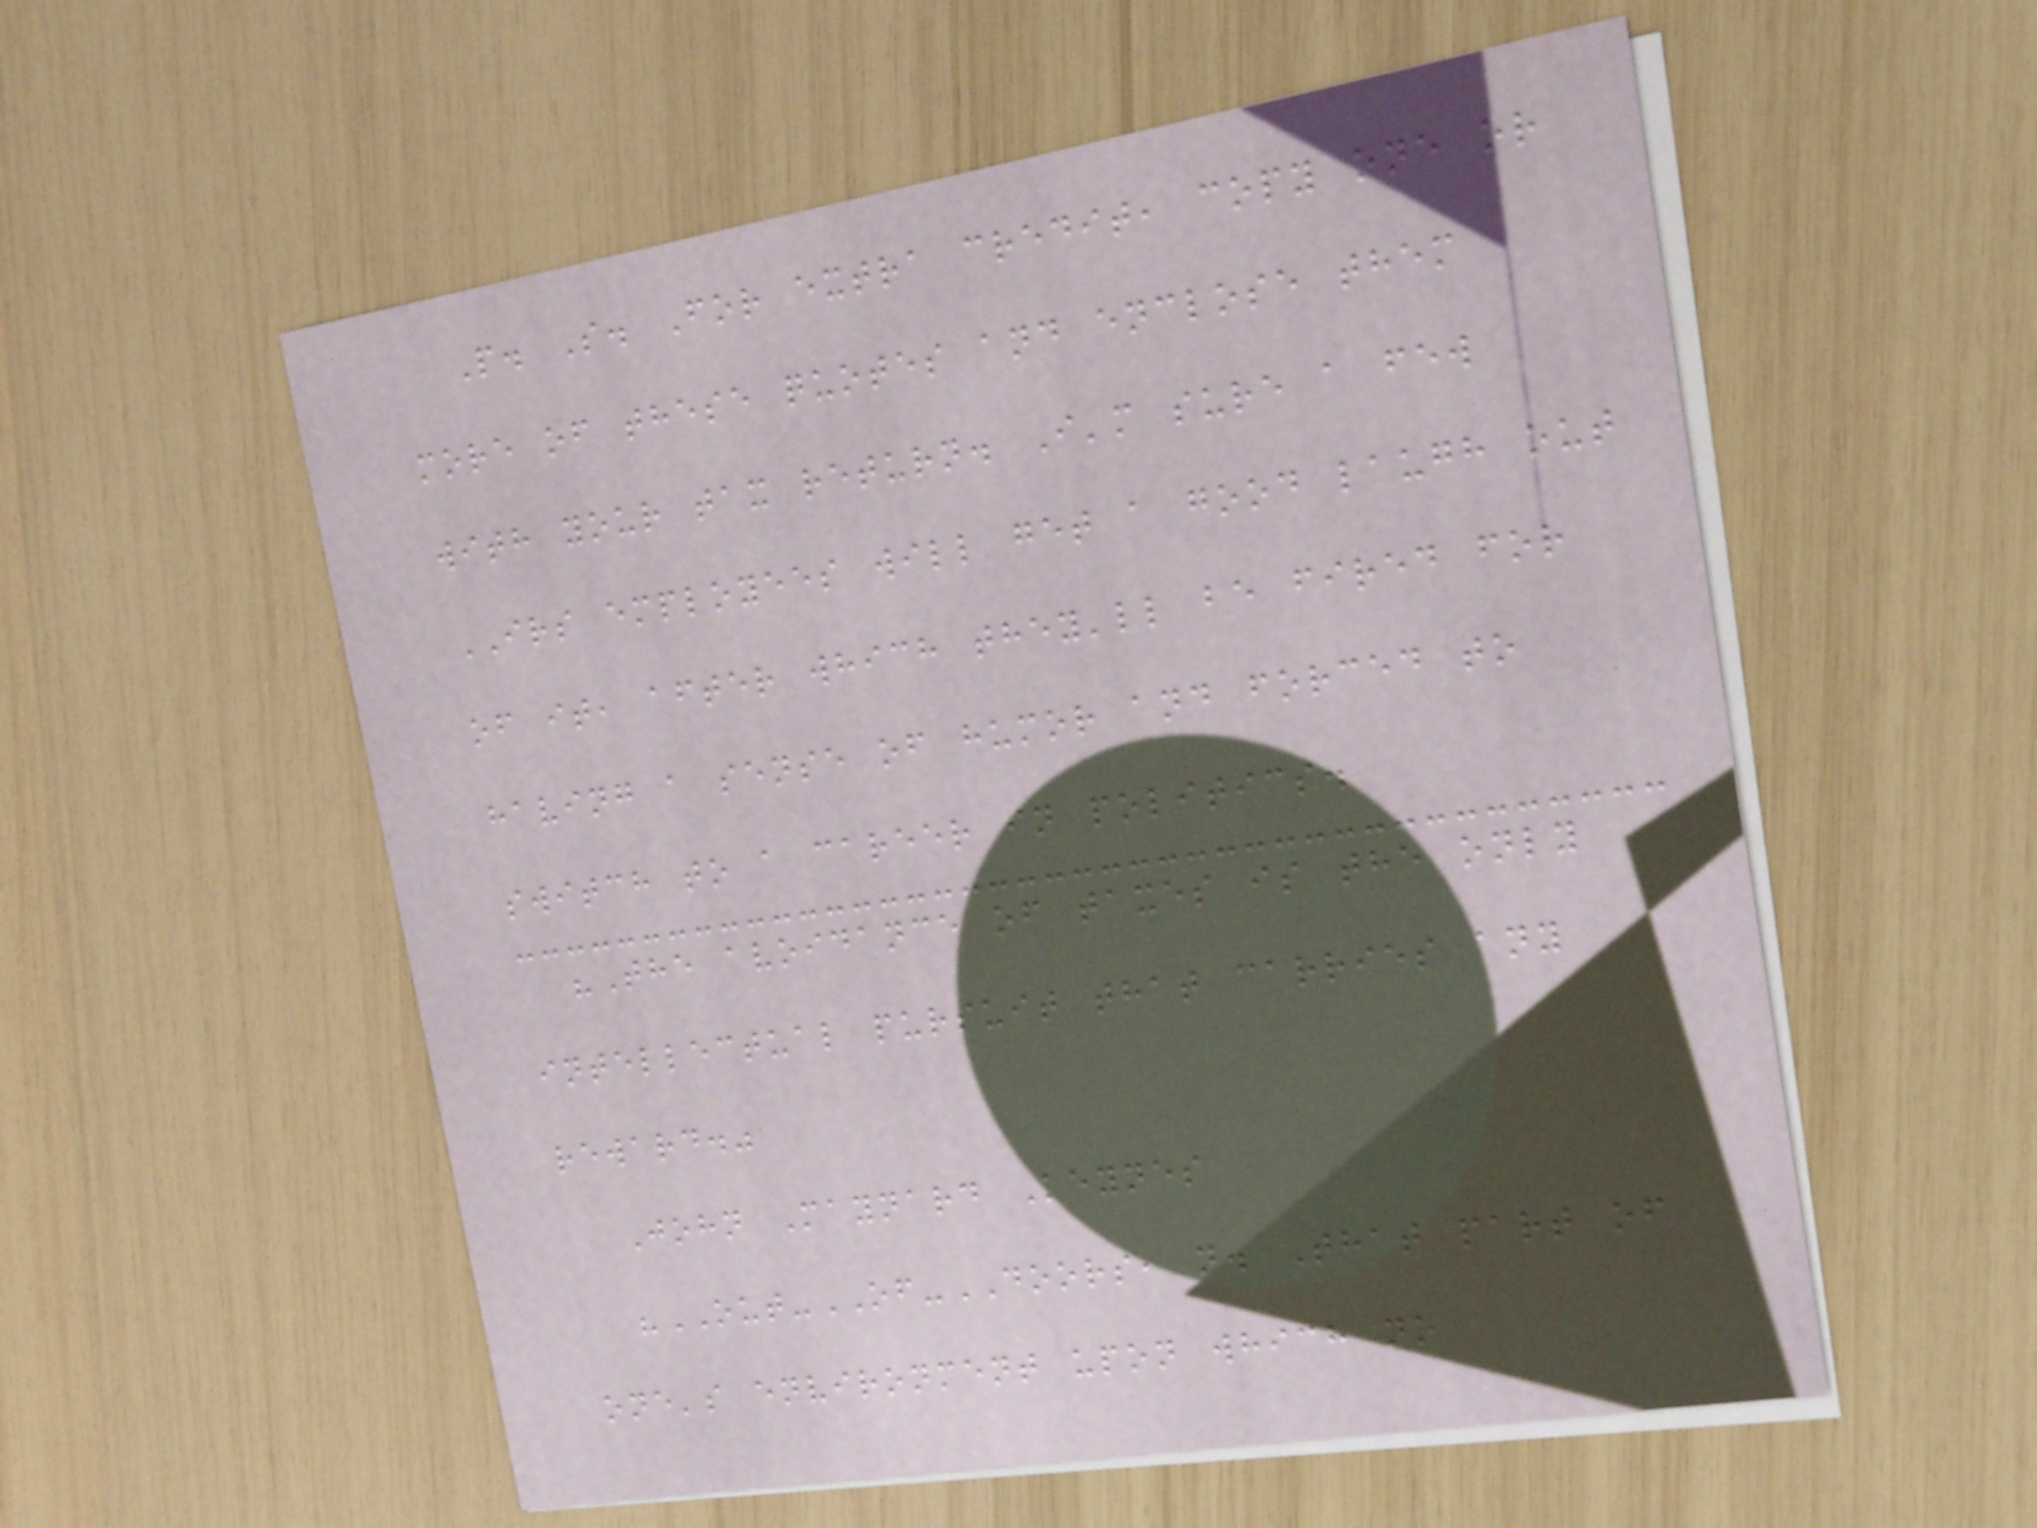P. S. For extra credit, copy one or
more of these quotes and enclose them
with your tax return. I'm sure a few
IRS employees will get a good laugh out
of it, after which they'll be fired for
having a sense of humor and forced to
switch to a career in politics.
"The avoidance of taxes is the only
intellectual pursuit that carries any
reward."
John Maynard Keynes
"OUT-OF-DOORS, n. That part of
one's environment upon which no
